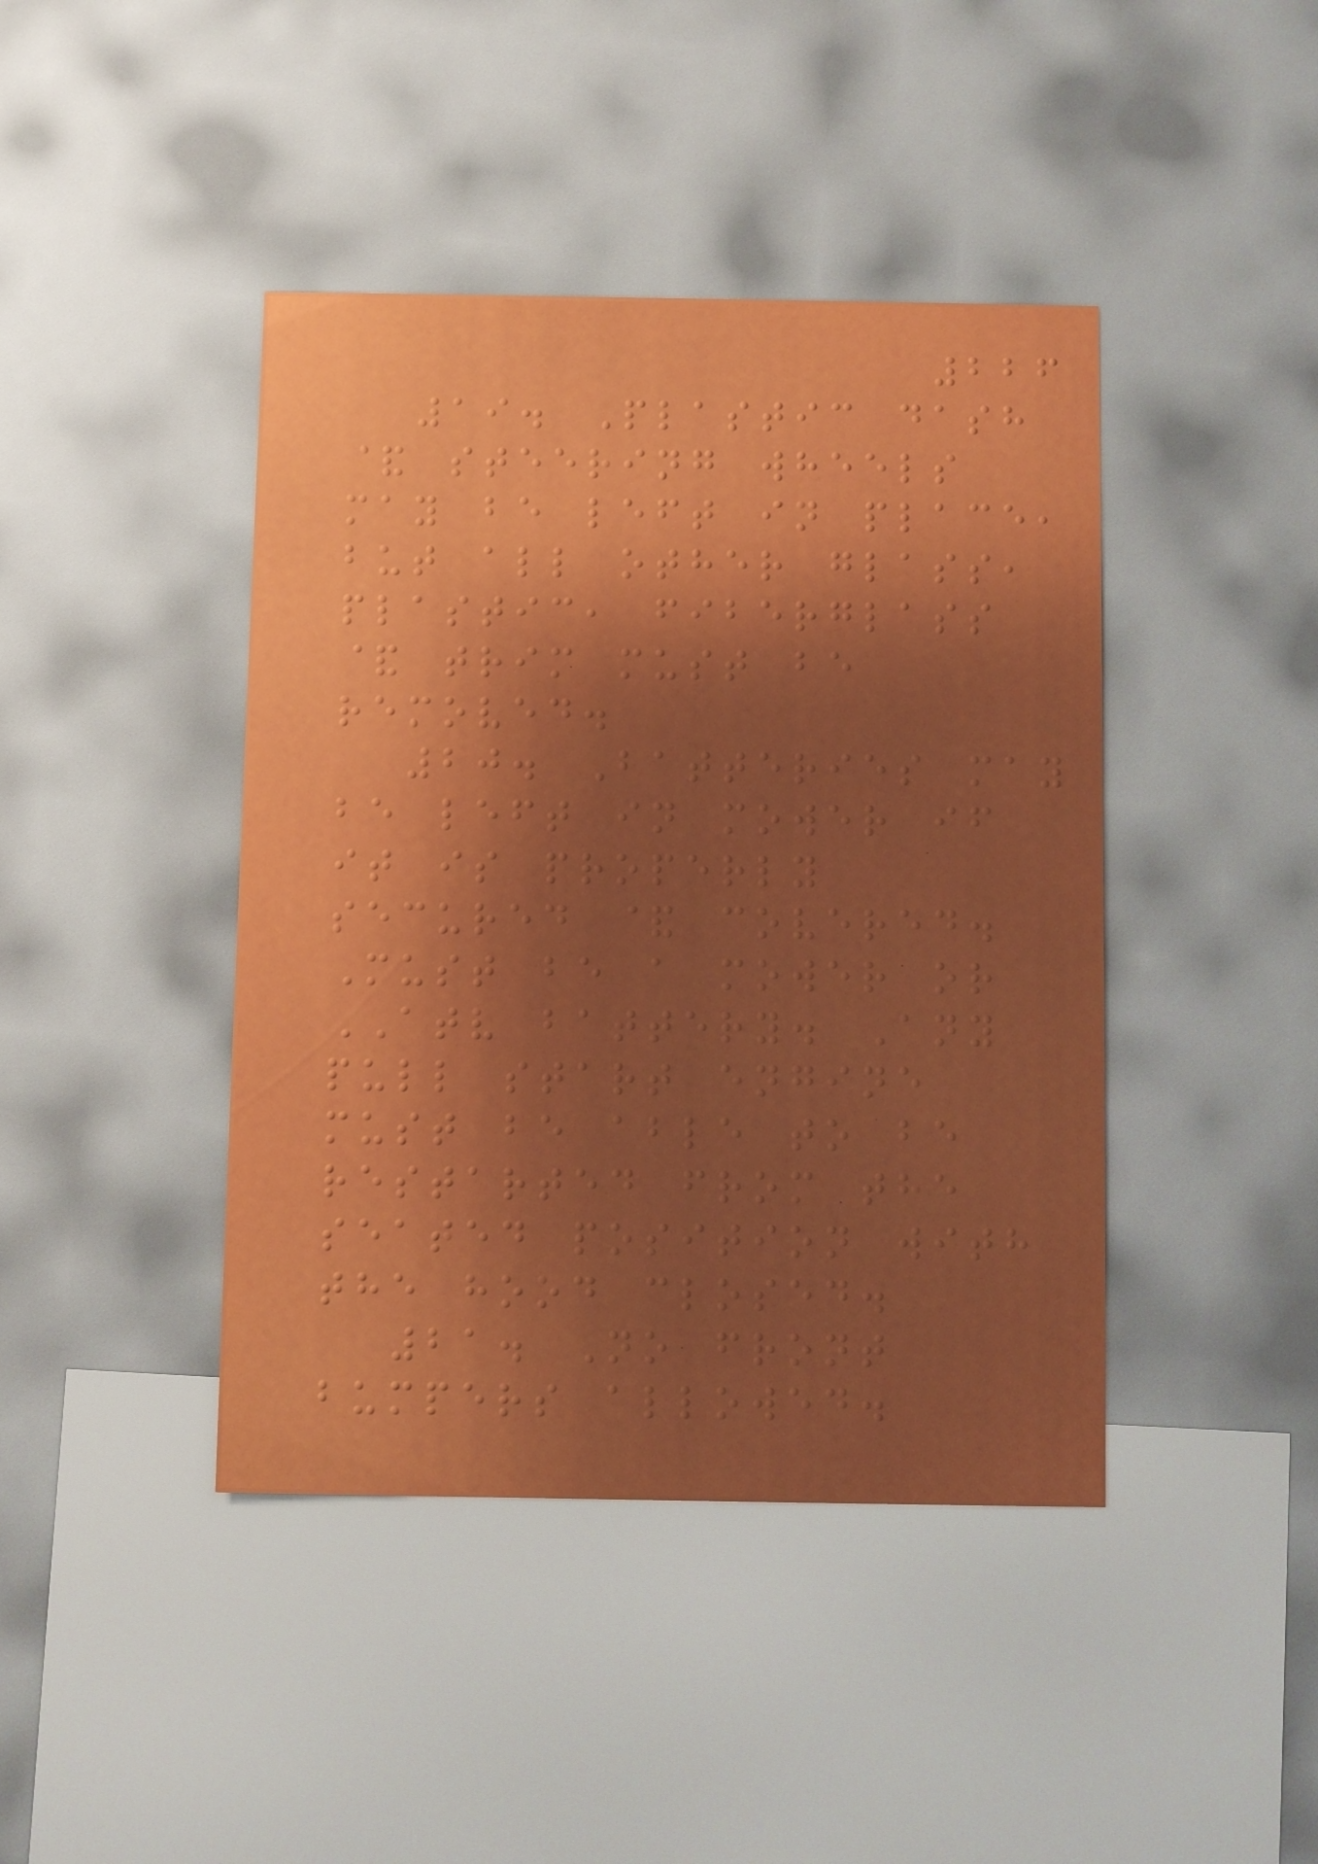226
19. Plastic dash
& steering wheels
may be left in place,
but all other glass,
plastic, fiberglass
& trim must be
removed.
20. Batteries may
be left in mower if
it is properly
secured & covered.
Must be a mower or
ATV battery. Any
pull start engine
must be able to be
restarted from the
seated position with
the hood closed.
21. No front
bumpers allowed.
